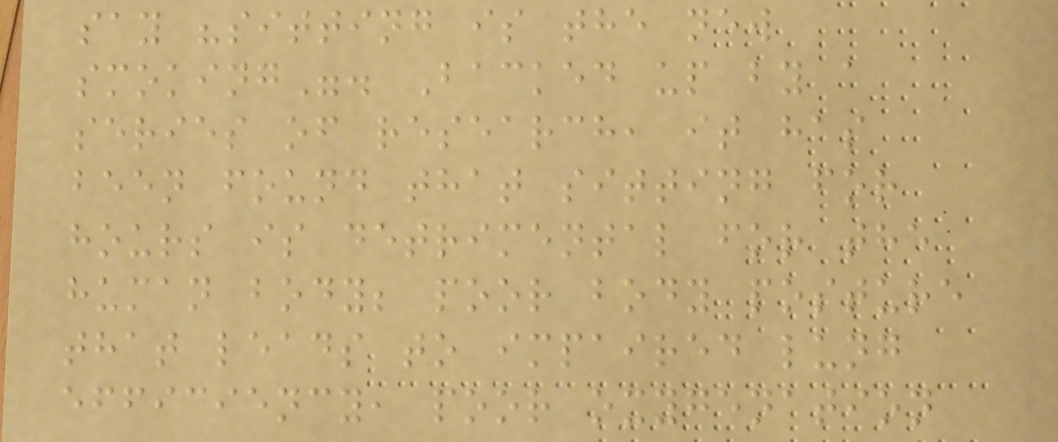say "sitting is the new
smoking". Backed up by a
series of research, it has
been found that sitting for
hours is detrimental for the
human body; poor body posture
that leads to impaired lung
efficiency, poor oxygenation
